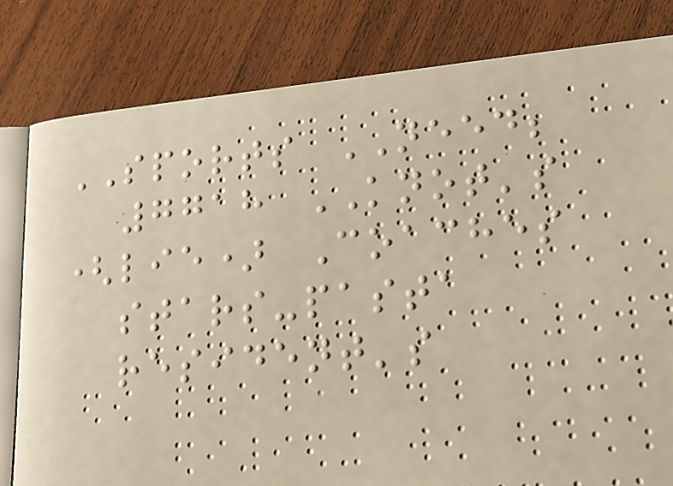SPORTS NEED;
7718 KNOT's
(lie) Coaches
stars-pasta
resident's
